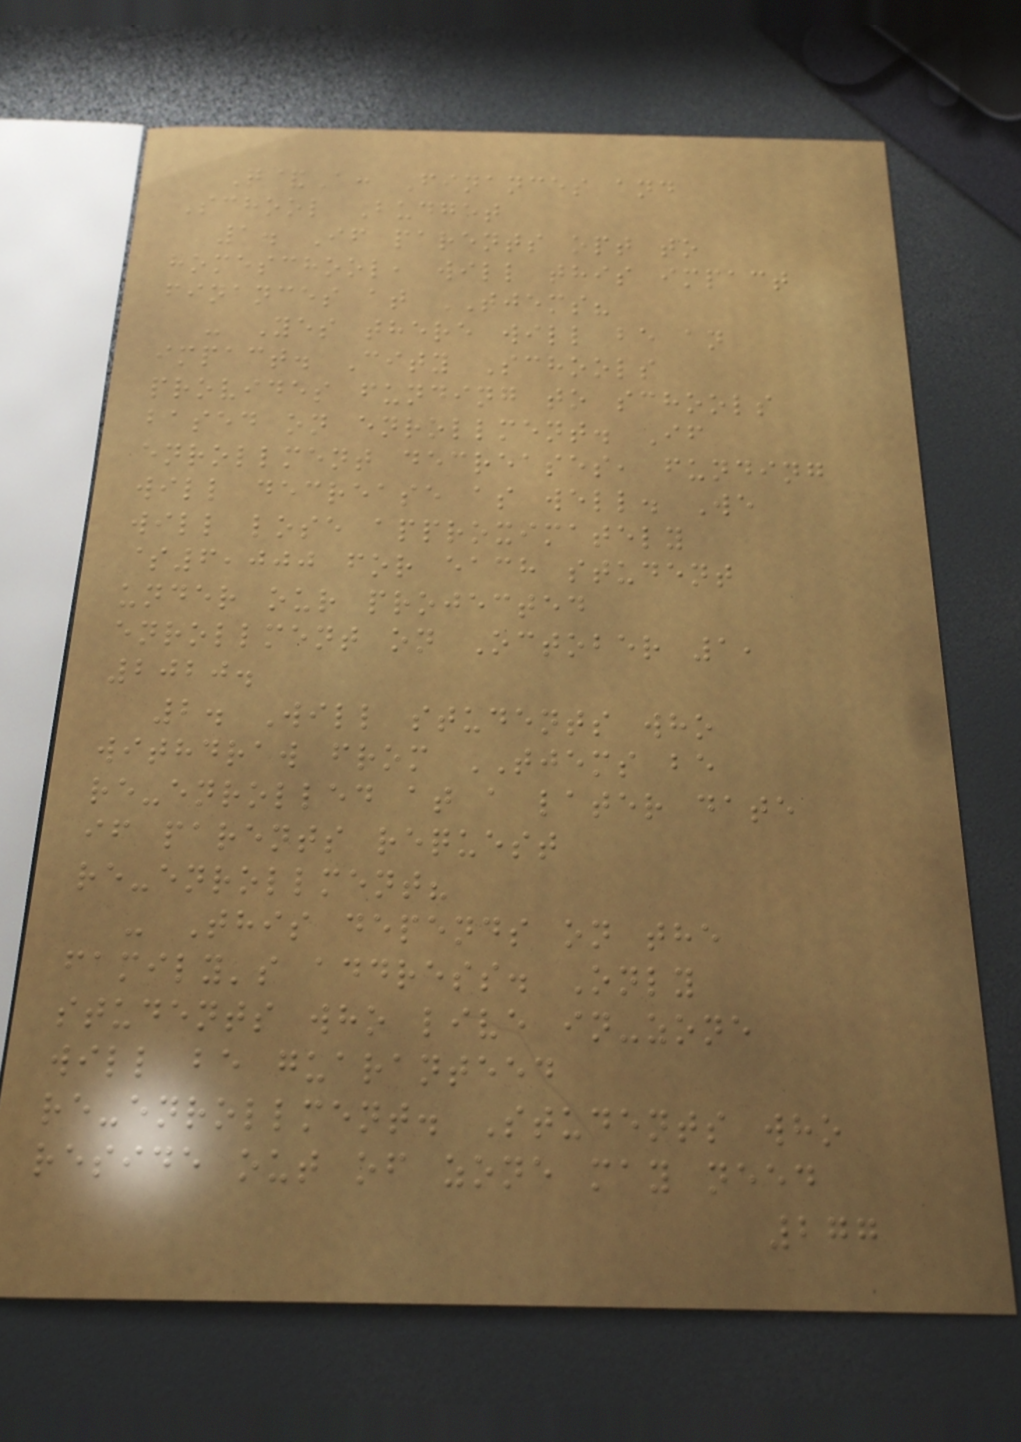Q&A: Finances and
School Budget
1. If parents opt to
homeschool, will this impact
finances at TJEMS?
- Yes there will be an
impact. City Schools
provides funding to schools
based on enrollment. If
enrollment decreases, funding
will decrease as well. We
will lose approximately
$6,000 for each student
under our projected
enrollment on October 1,
2020.
2. Will students who
withdraw from TJEMS be
re-enrolled at a later date
if parents request
re-enrollment?
- This depends on the
family's address. Only
students who live in-zone
will be guaranteed
re-enrollment. Students who
reside out of zone may need
277
